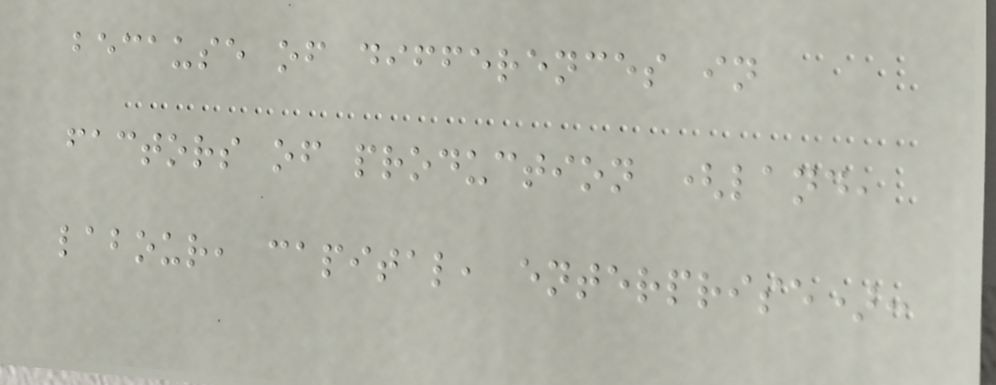because of differences in
factors of production (land,
labour, capital, enterprise):
